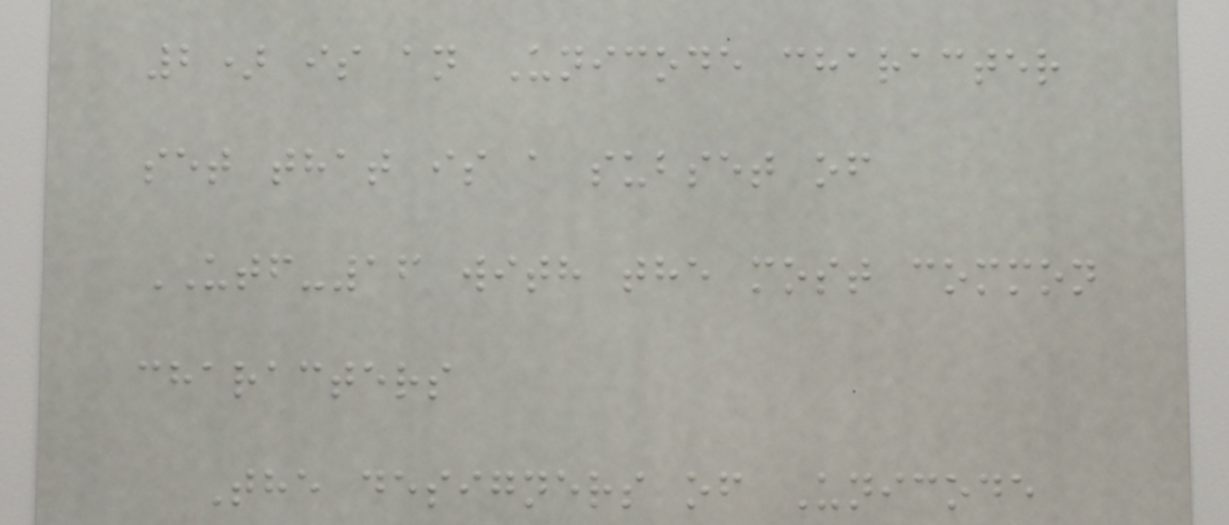2) is an Unicode character
set that is a subset of
UTF-16 with the most common
characters
The designers of Unicode
